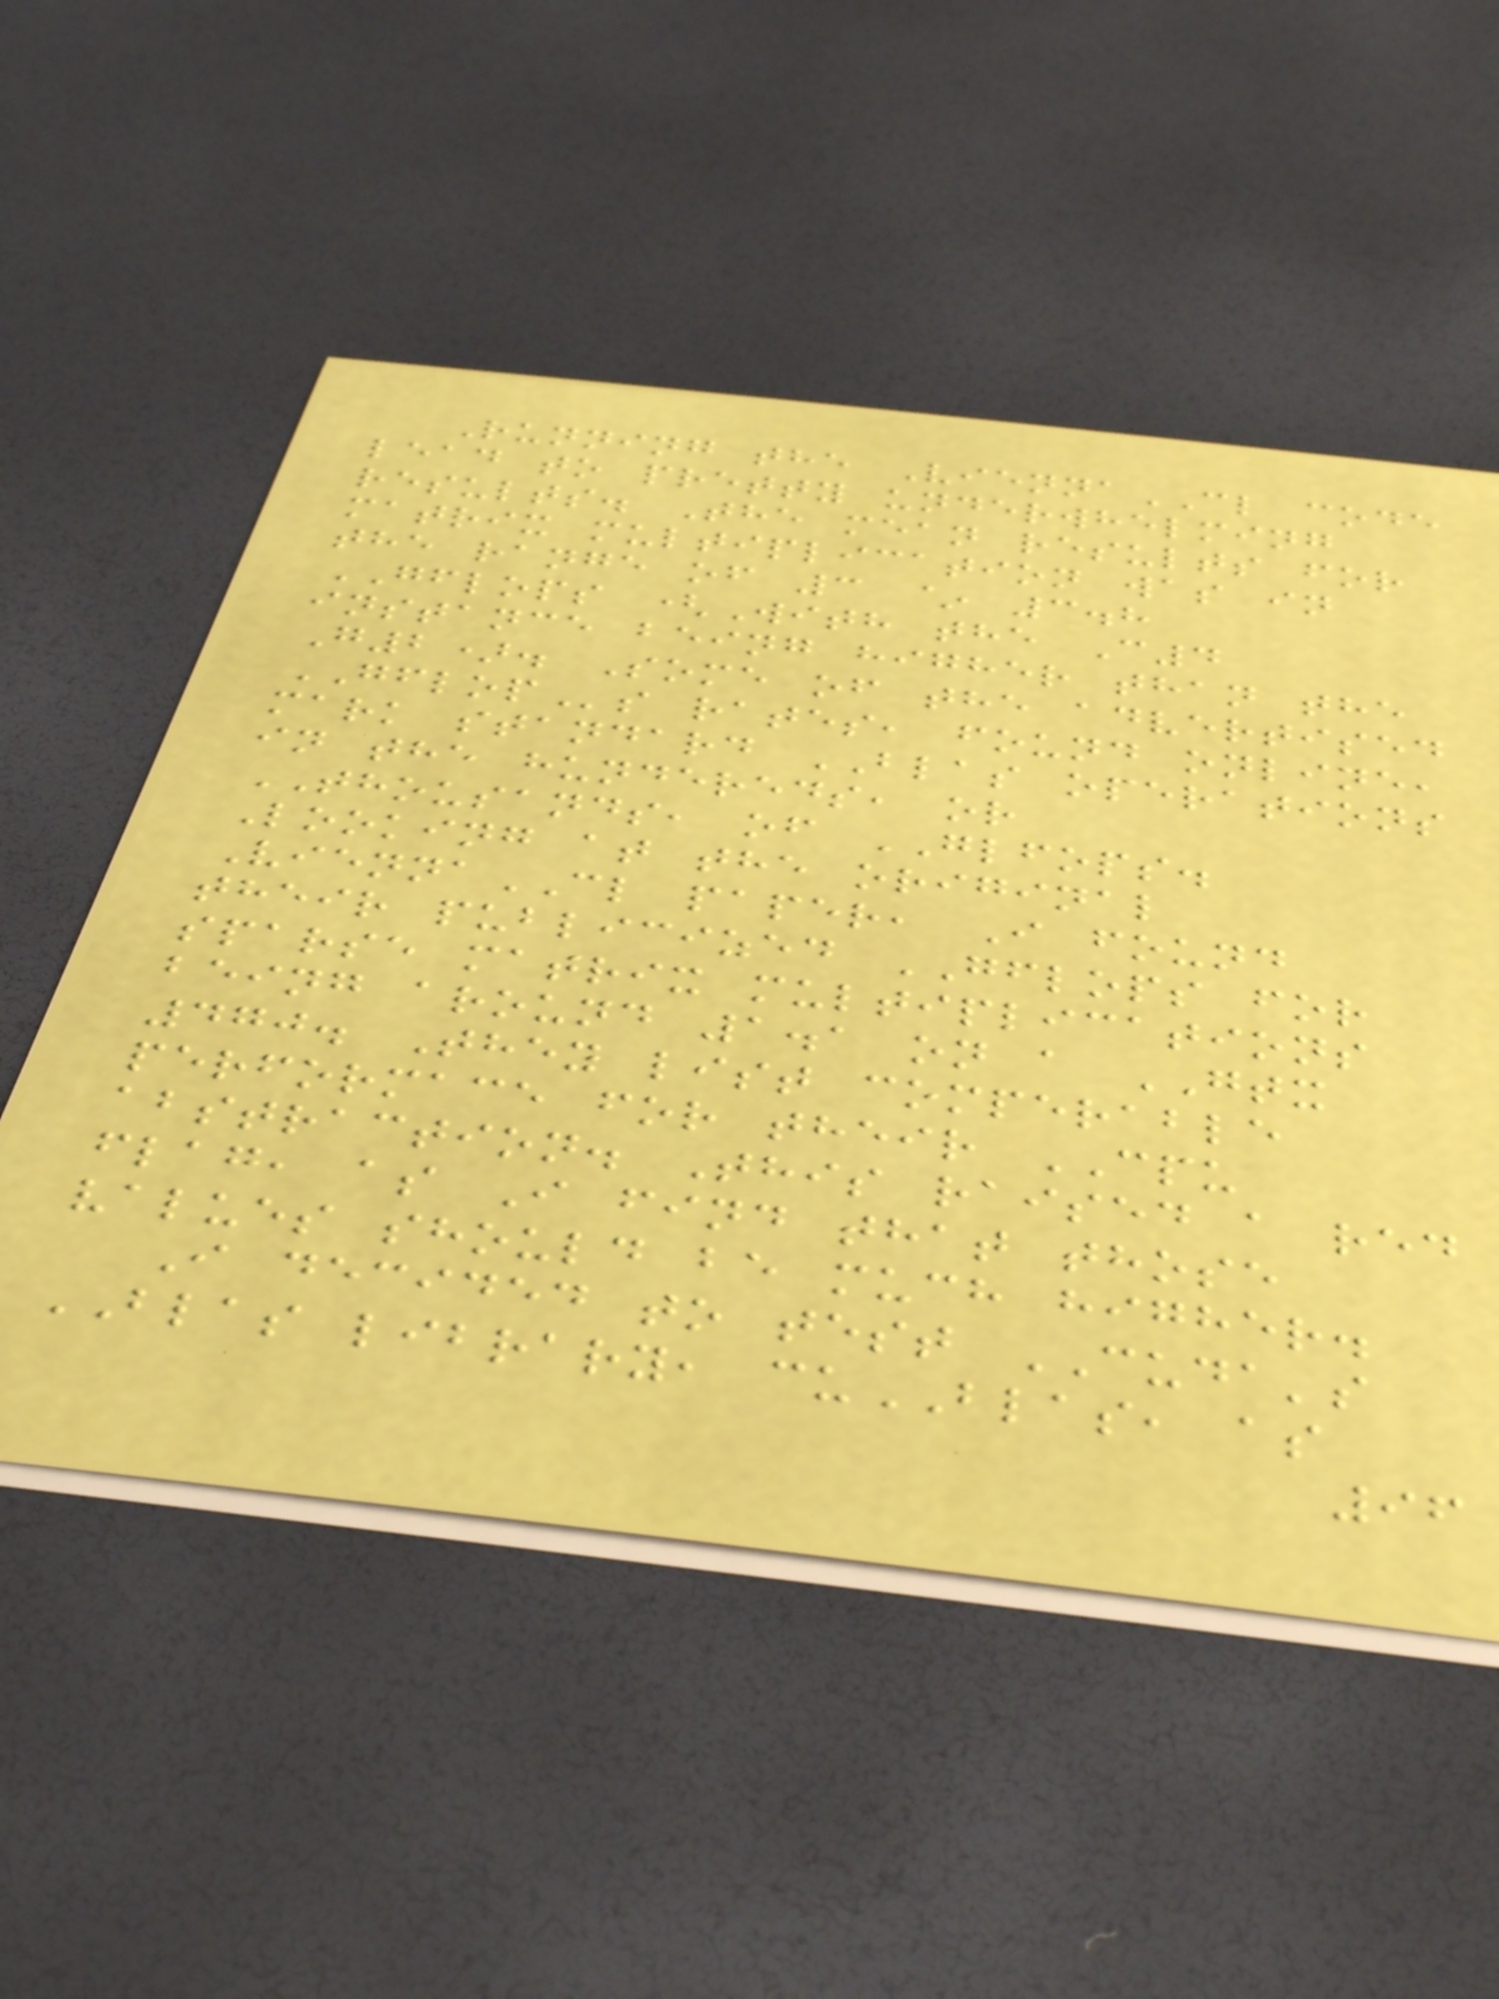Running the ViennaCL code
lead to pretty underwhelming
results. The mean results for
matrix multiplication was in
the range of 3 ~ 3.8
GFLOPS (With the C4
instance being higher than the
G2). Some of the advertised
GFLOPs rates, found online,
mark standard BLAS operations
in the hundereds, or
THOUSANDS, of GLFOPS.
Looking at the original
ViennaCL paper, I found
their publicized GFLOPS for
sparse matrix multiplications
being around 1.1 on a GTX
470. They list comperable
performace for their CPU
abstraction. This raised a red
flag, as I find that those
values should be much higher.
I decided to test CUDA's
BLAS library, cuBLAS, as
96
